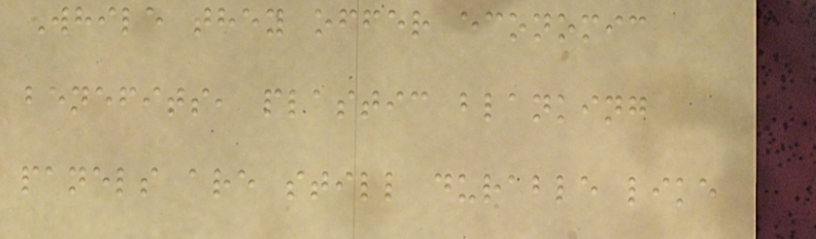While they offer economic
benefits, plastic blanking
panels are still durable like
